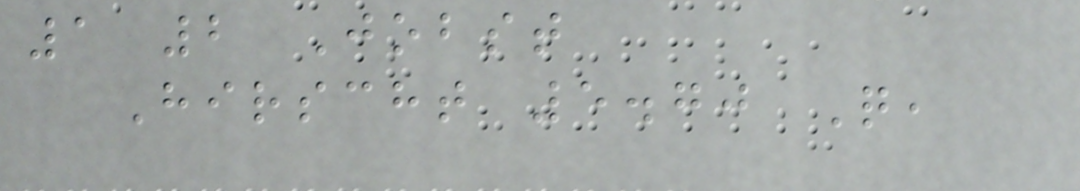1 2 Jobst
Hirscht 5.70 Q,
